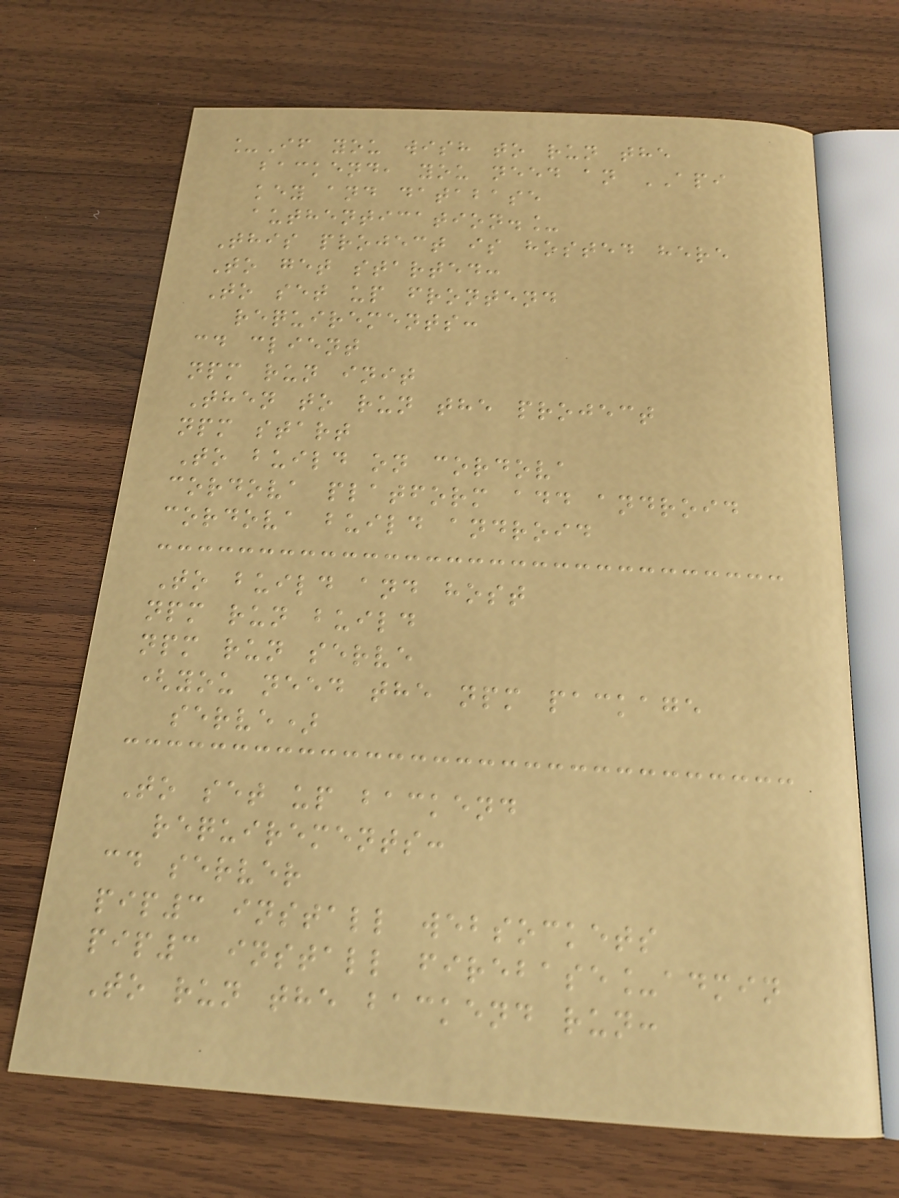_If you wish to run the
backend, you need an API
key and database
authentication._
This project is hosted here
To get started:
To set up frontend
requirements:
cd client
npm run init
Then to run the project
npm start
To build on cordova
cordova platform add android
cordova build android
To build and host
npm run build
npm run serve
(you need the npm package
serve)
To set up backend
requirements:
cd server
pip3 install websockets
pip3 install firebase_admin
To run the backend run:
